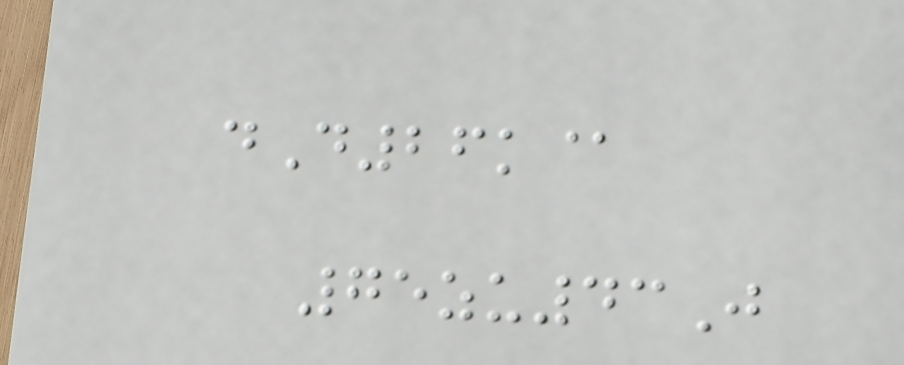dD26k@
75zu43J
